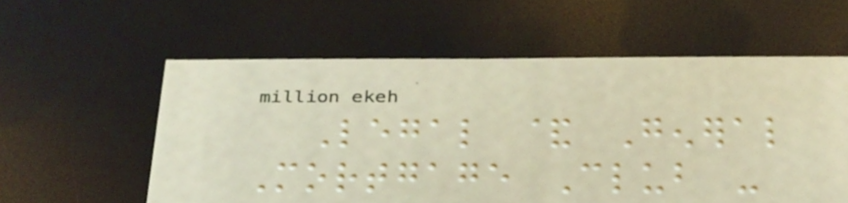Legal & General
Mortgage Club -
